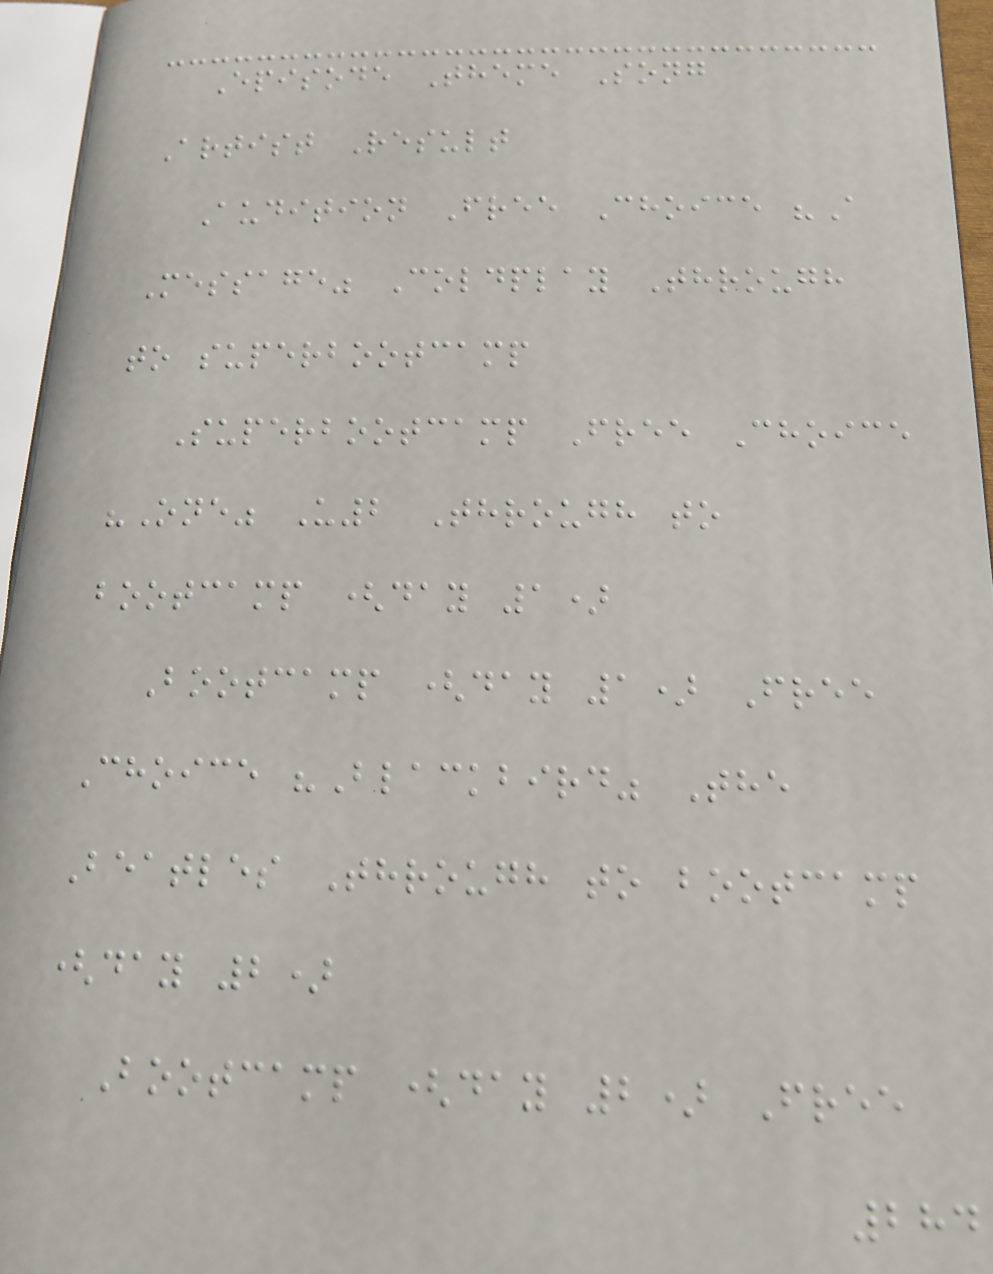Episode Theme Song
Artist Result
Audition Free Choice "A
Message" Coldplay Through
to superbootcamp
Superbootcamp Free Choice
"One" U2 Through to
bootcamp (day 1)
Bootcamp (day 1) Free
Choice "Blackbird" The
Beatles Through to bootcamp
(day 2)
Bootcamp (day 2) Free
284
